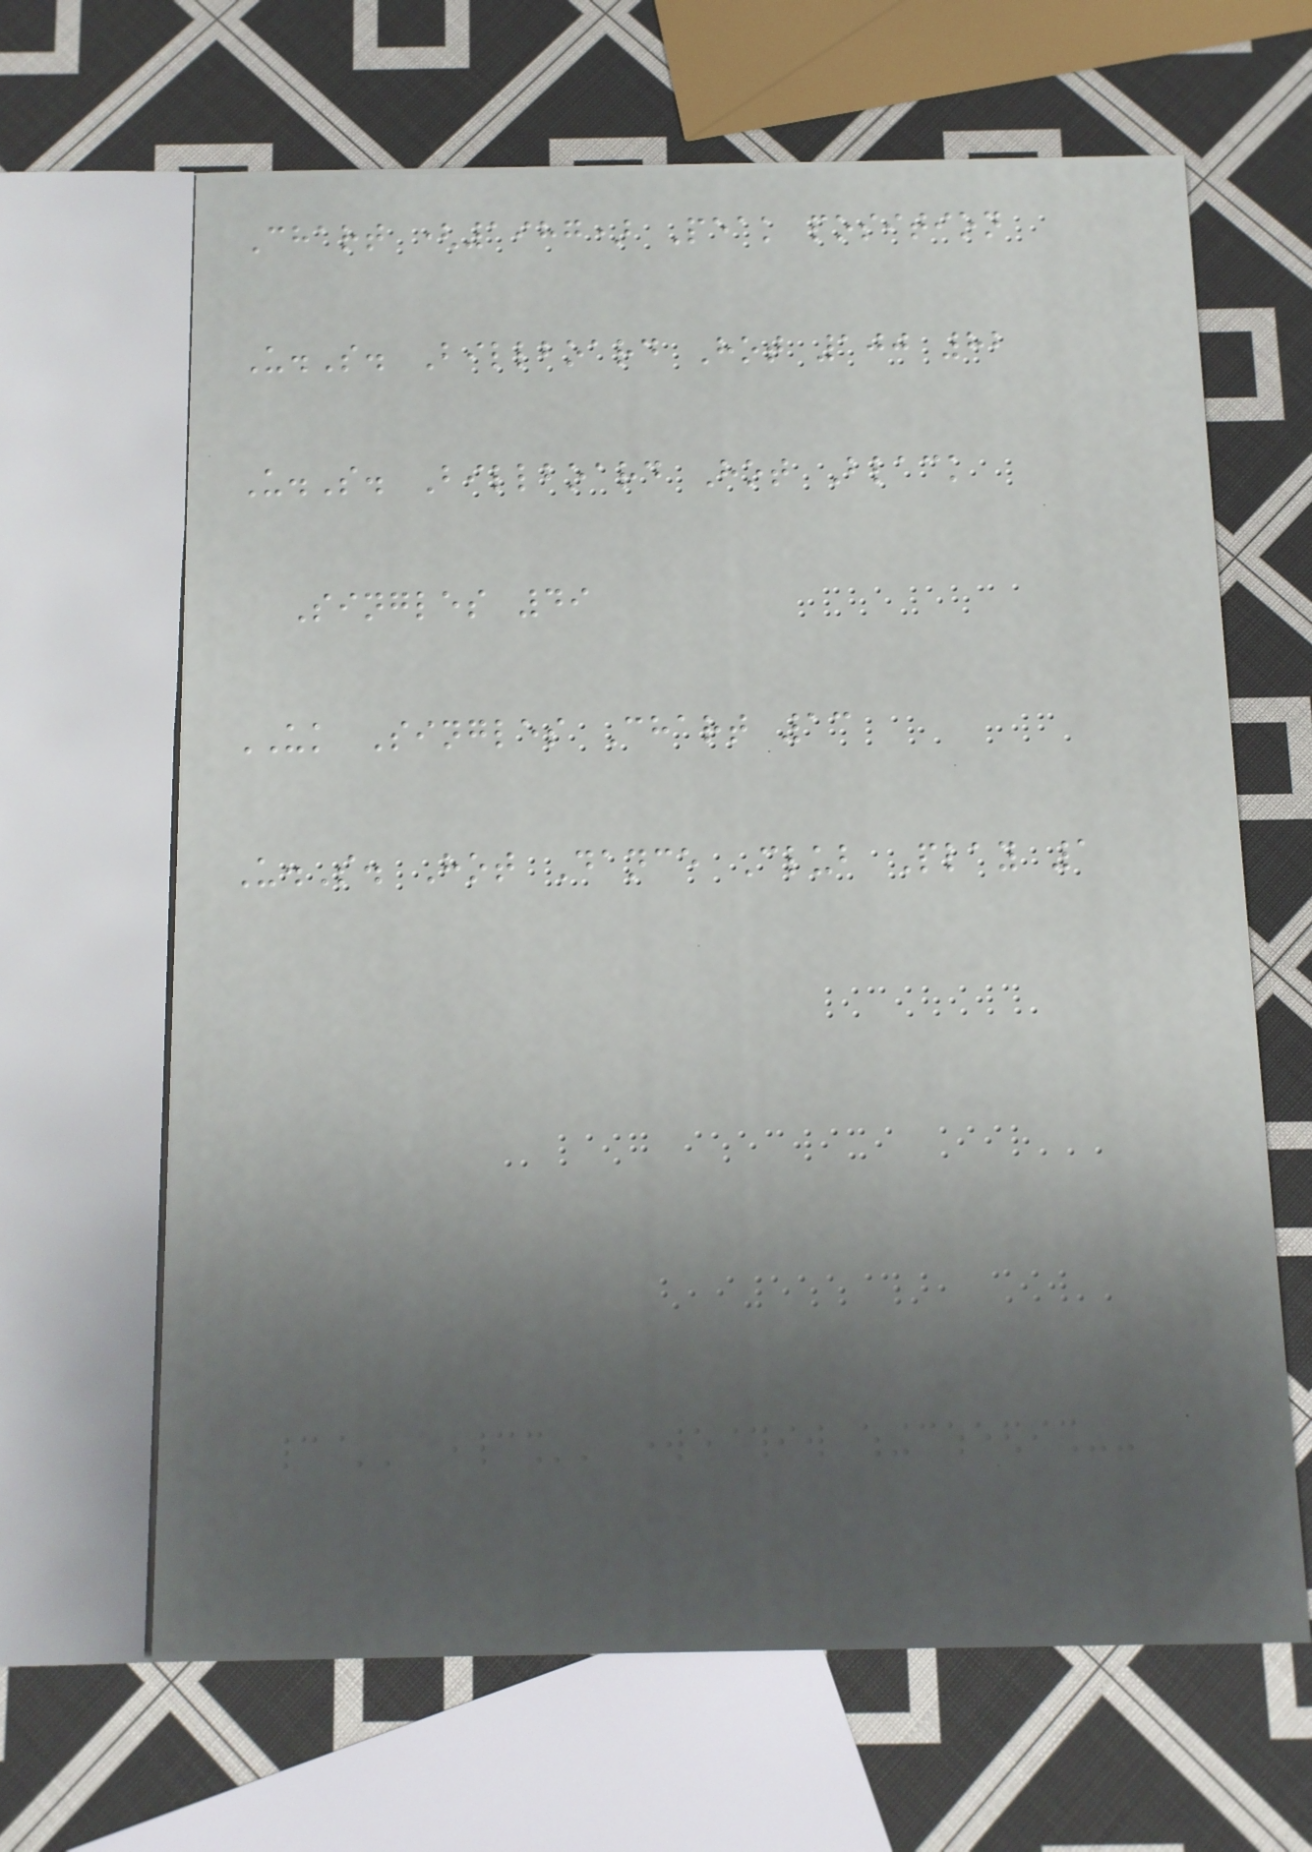Chart (1987) Peak position
U.S. Billboard Hot 100 82
U.S. Billboard Hot Black
Singles 49
UK Singles Chart 13
U.S. Hot Dance Club Play 1
